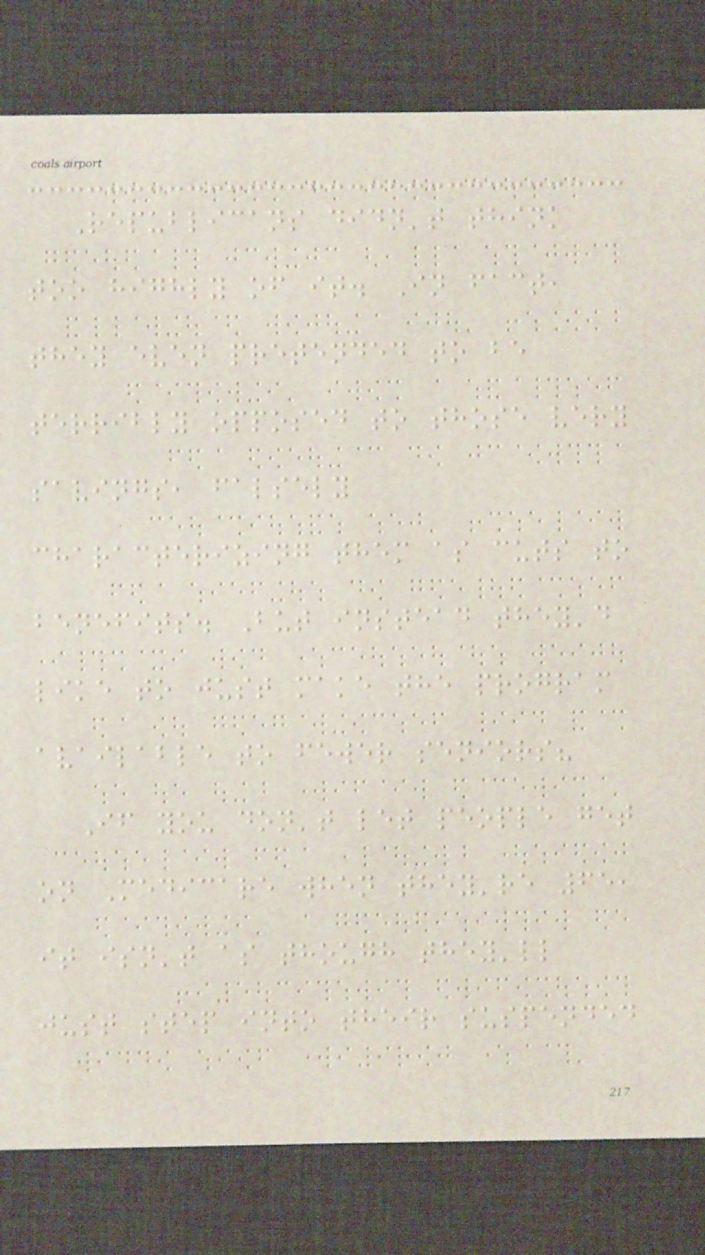Republicans didn't think
too highly of it. In fact,
they even pretended to be
terribly opposed to those very
savings, falsely
characterizing them as cuts to
benefits. But instead they'd
like to just make the program
available to fewer seniors?
If you don't let people get
on Medicare when they're 65,
it isn't as though they'll
just step into their suspended
